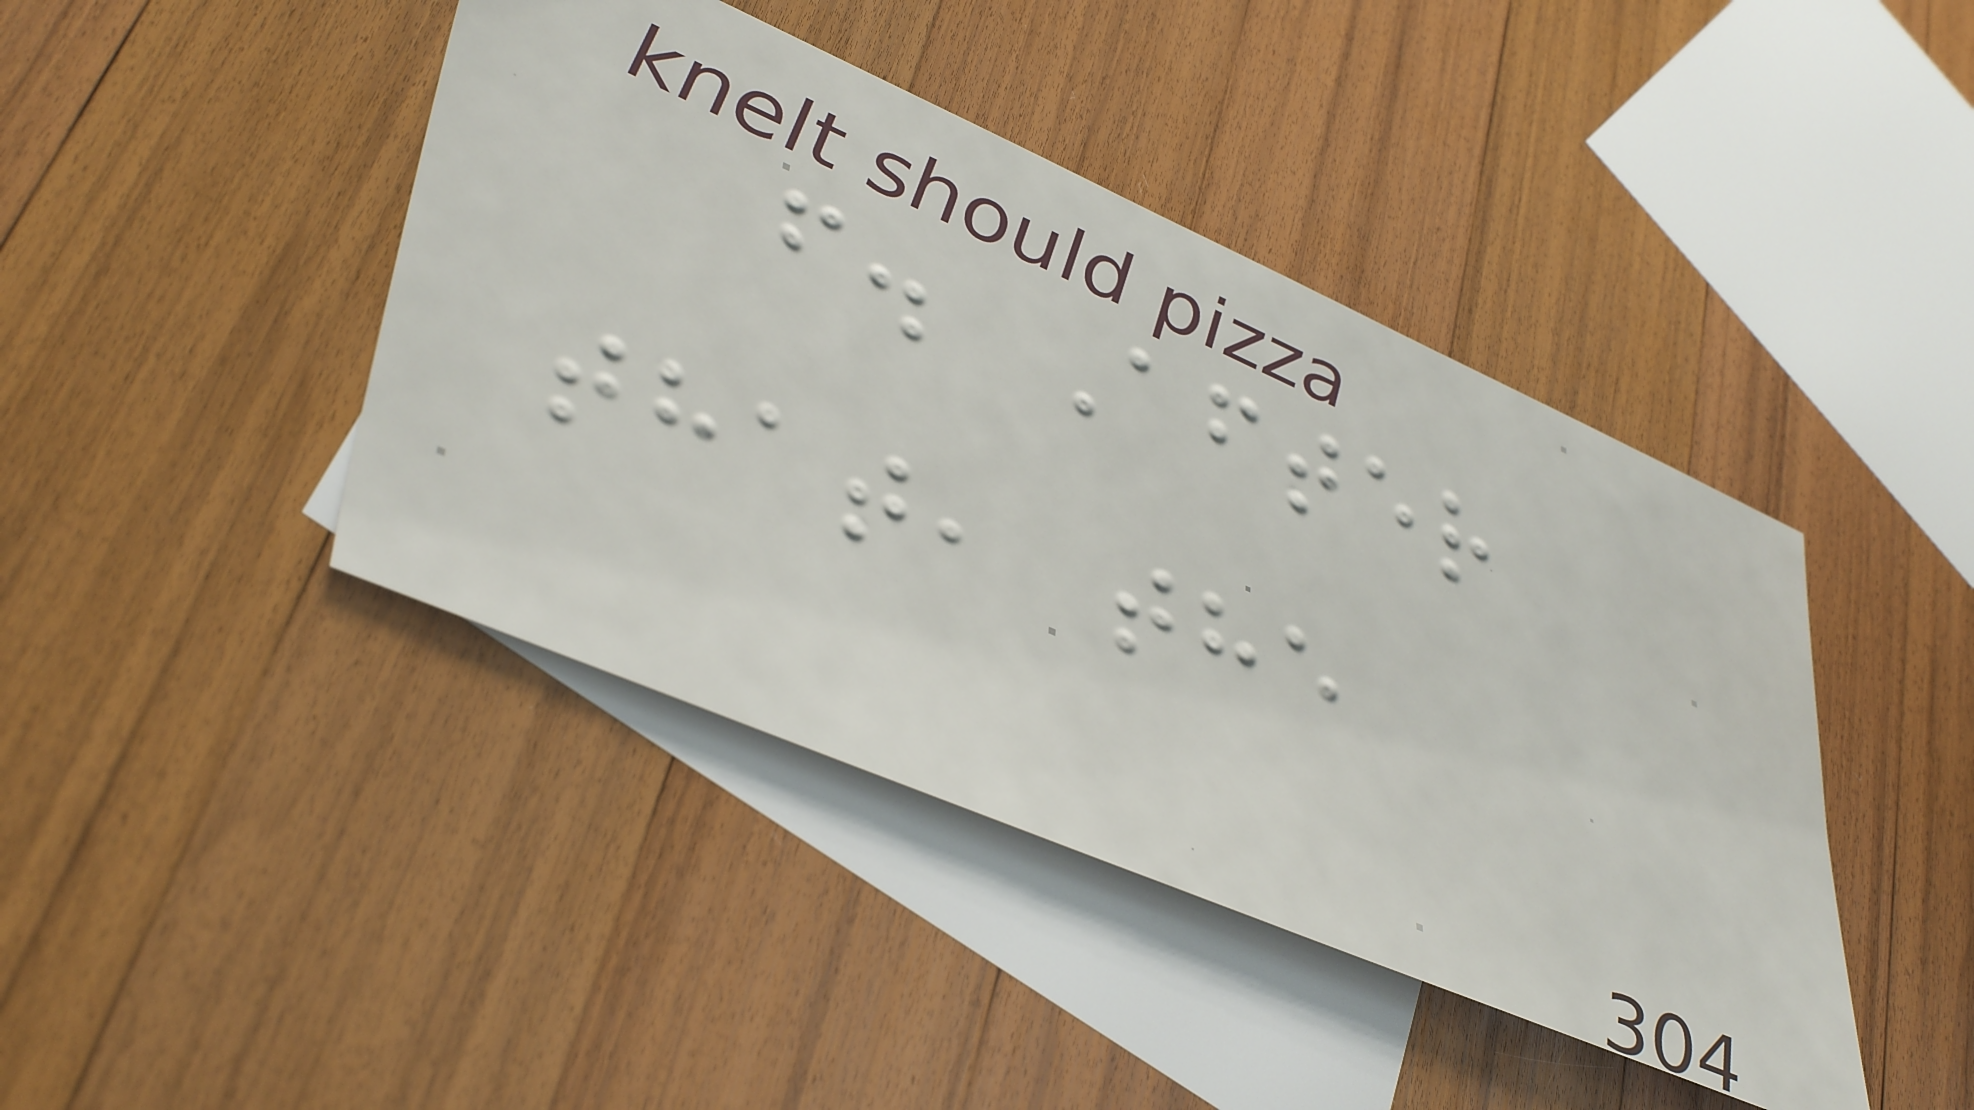f. After
that, the
